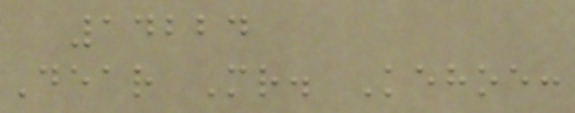14224
Dear Mr. Kehoe:
